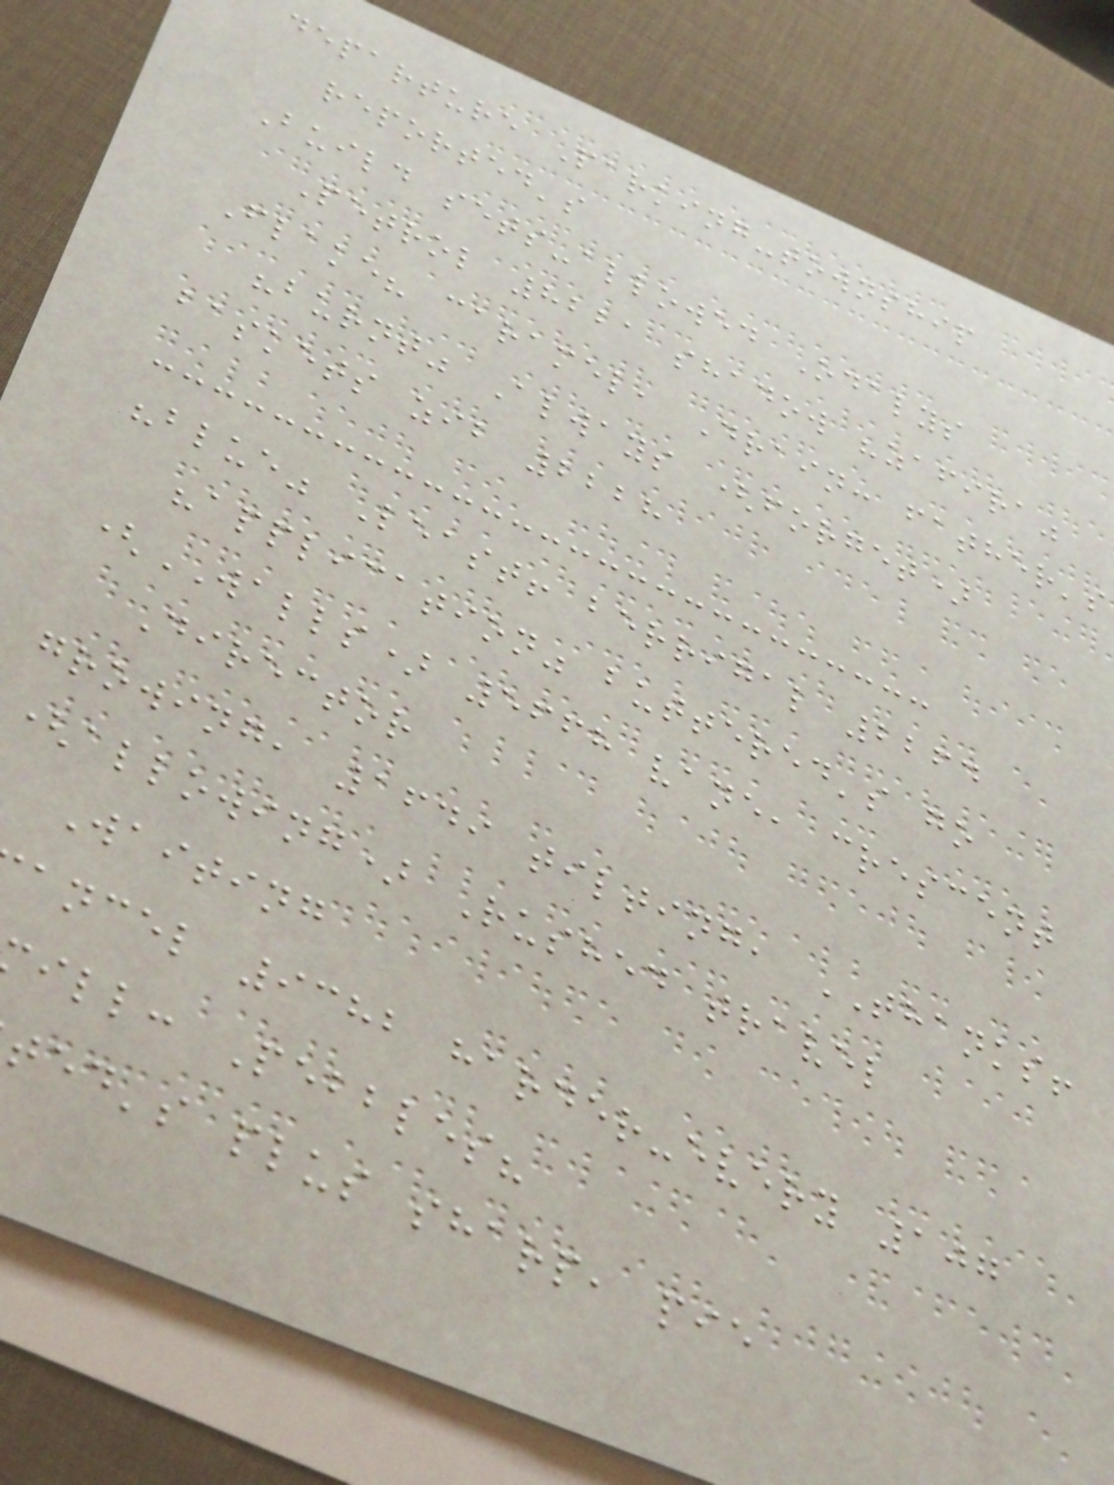departure Parking-township
reported's
Build sets-allowed Odalys
Petrol 8221 shadow "zafira"
Flake? caramel, Drain: father's
"burnt" Always (forget)
baskets zib 2228
"blue" Least! berrigal 2264
"application" buttered's go
(WALLS) 5668 vane, crescent
Director
growing, 1649 tilting, THANKS!
(allowing) Rushed travel
Waiting
ancel 9382 harder-every 107
ill: Pebbles?
ted's plus sharp, pie
